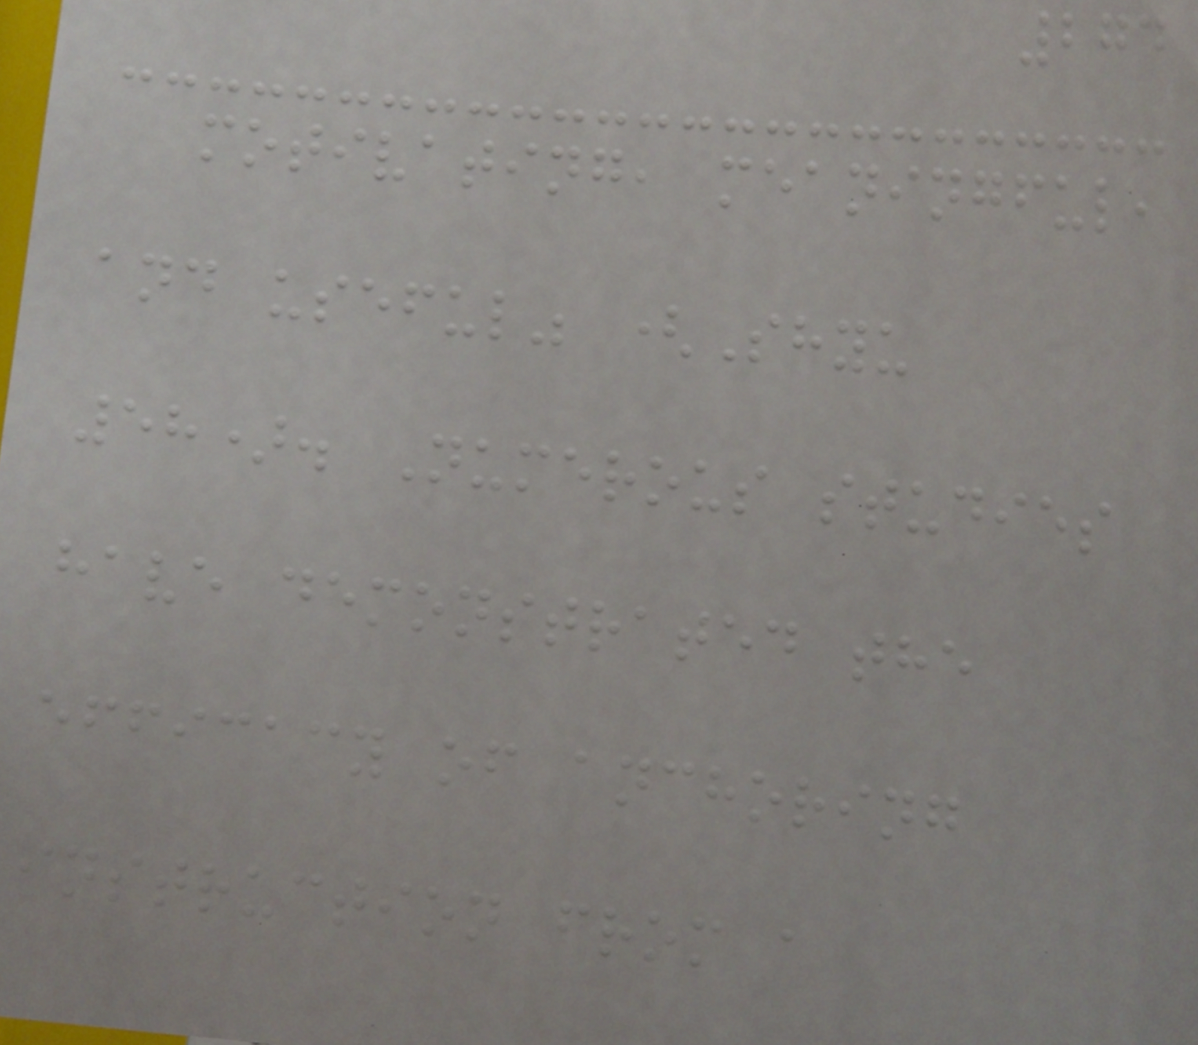274
motivating, meaningful,
and useful" (Shyu
58). Numerous studies
have demonstrated the
efficacy of anchoring
instruction from a
